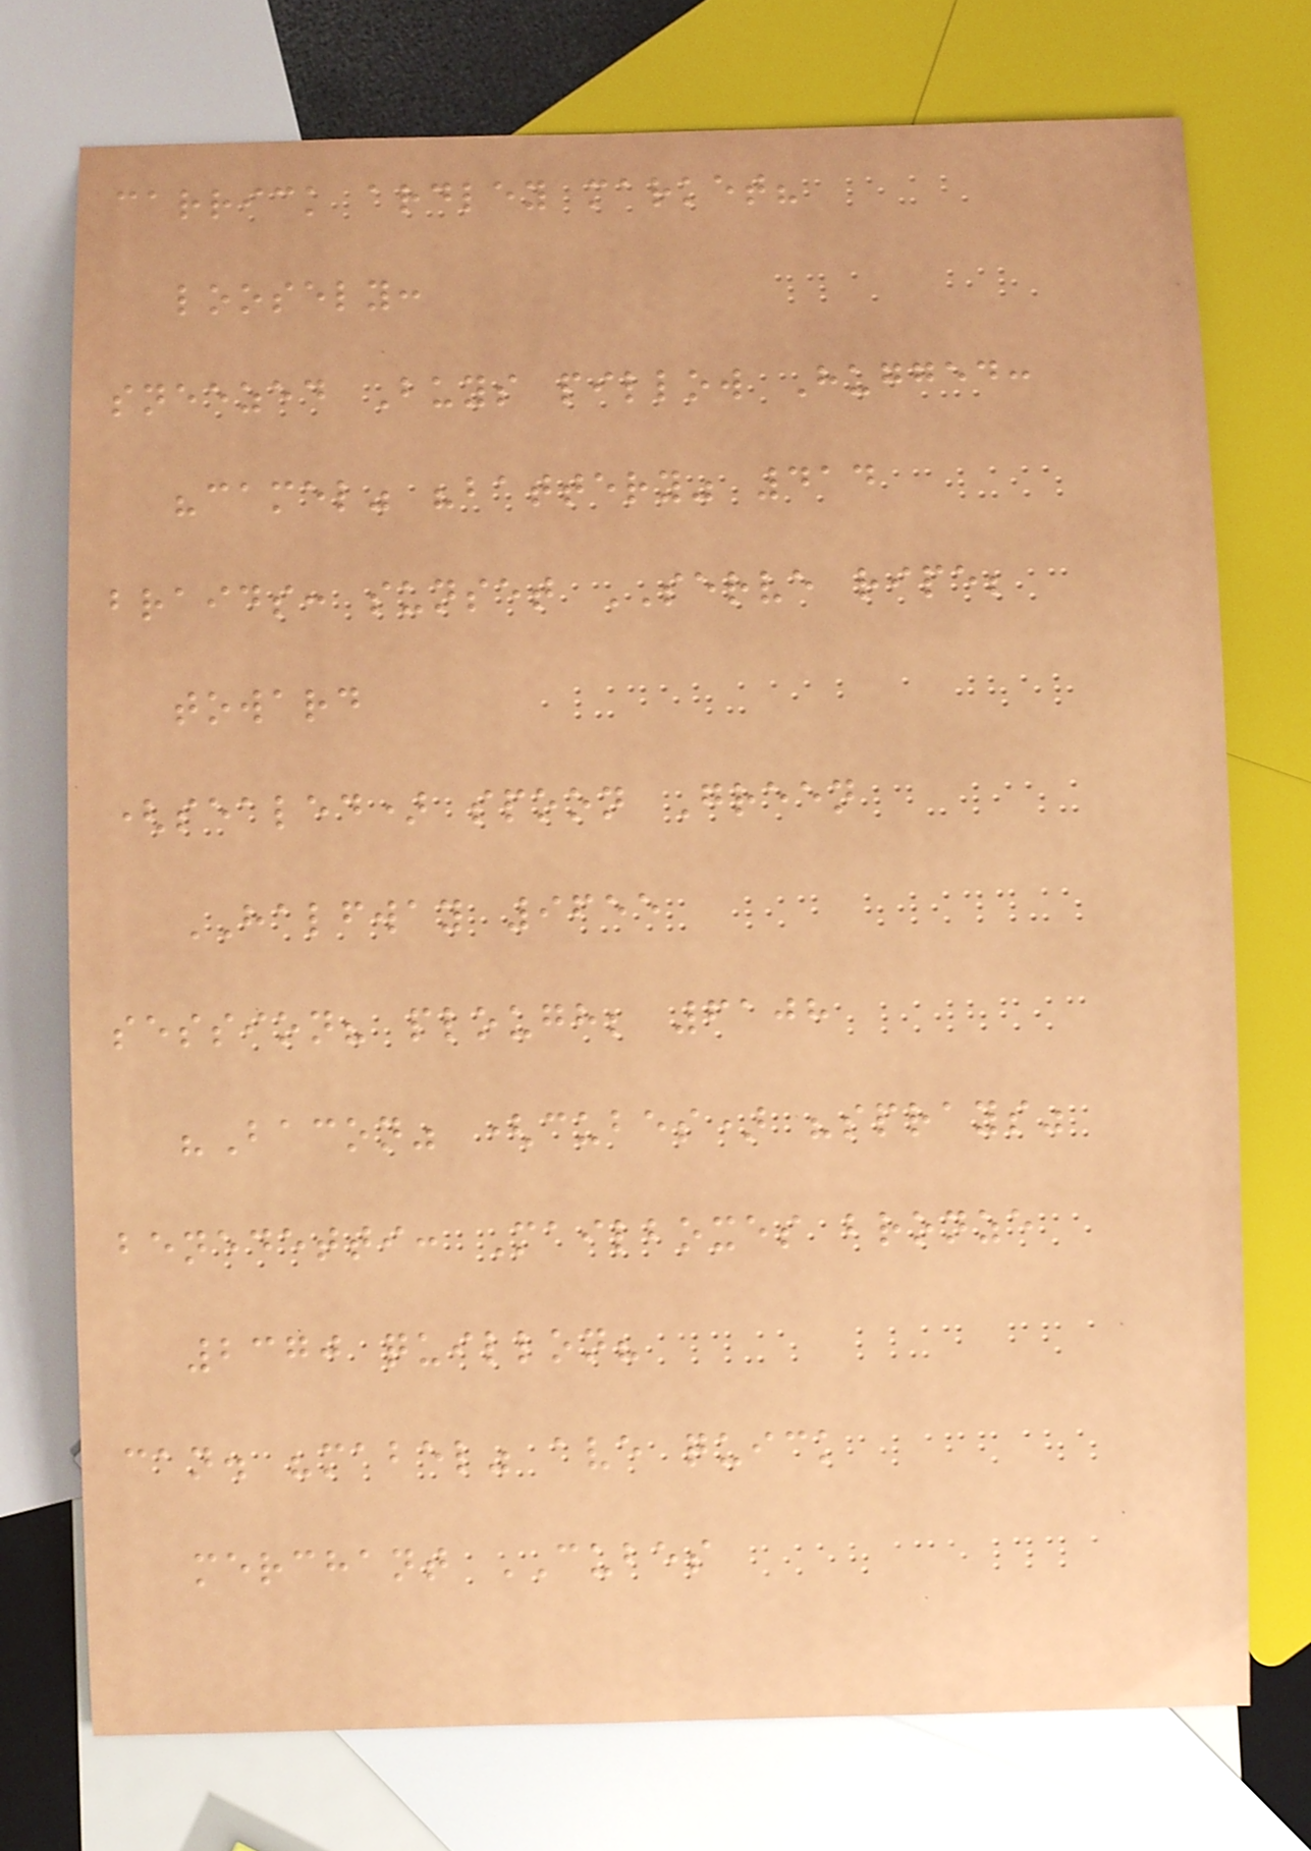carrick ardley market?
loosely:
sneezed Buys pillow Hugged:
"camel" "battery" 414
braids: sunset SERVE ripe;
toward
(sealed) spoon Green
HALFWAY 9655
session? plough; 6108
"Bacon" (cubes) "sprays"
benedetti: Mailboxes bronze
2370 quillon?
can. "mabel" ave quick
merchant CUBES
